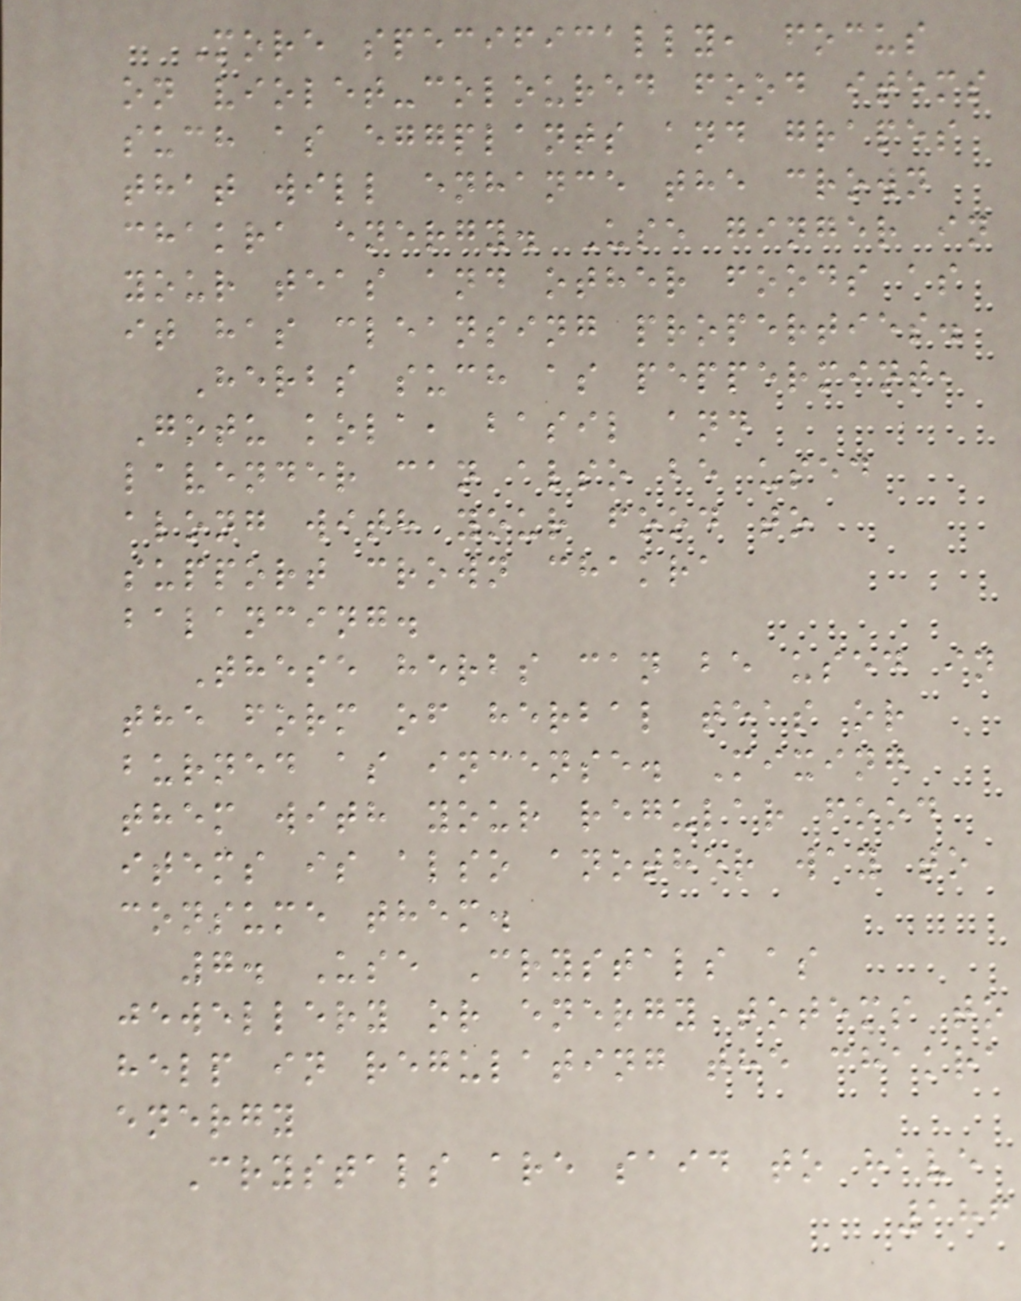More specifically, focus
on violet-coloured food items
such as eggplants and grapes
that will enhance the crown
chakra energy. Use ginger in
your teas and other foods as
it has cleansing properties.
Herbs such as peppermint,
Gotu kola, basil and
lavender can also be used
along with your food to
support crown chakra
balancing.
These herbs can be used in
the form of herbal teas or
burned as incense. Mixing
them with your regular food
items is also another way to
consume them.
7. Use Crystals as
jewellery or energy totems to
help in regulating the chakra
energy
Crystals are said to have
186
